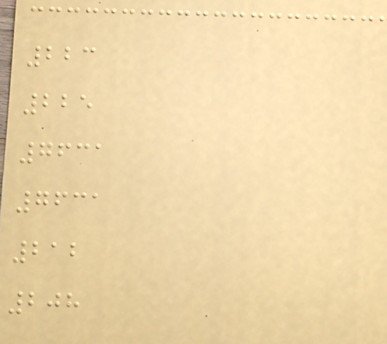223
225
7631
7631
212
208
